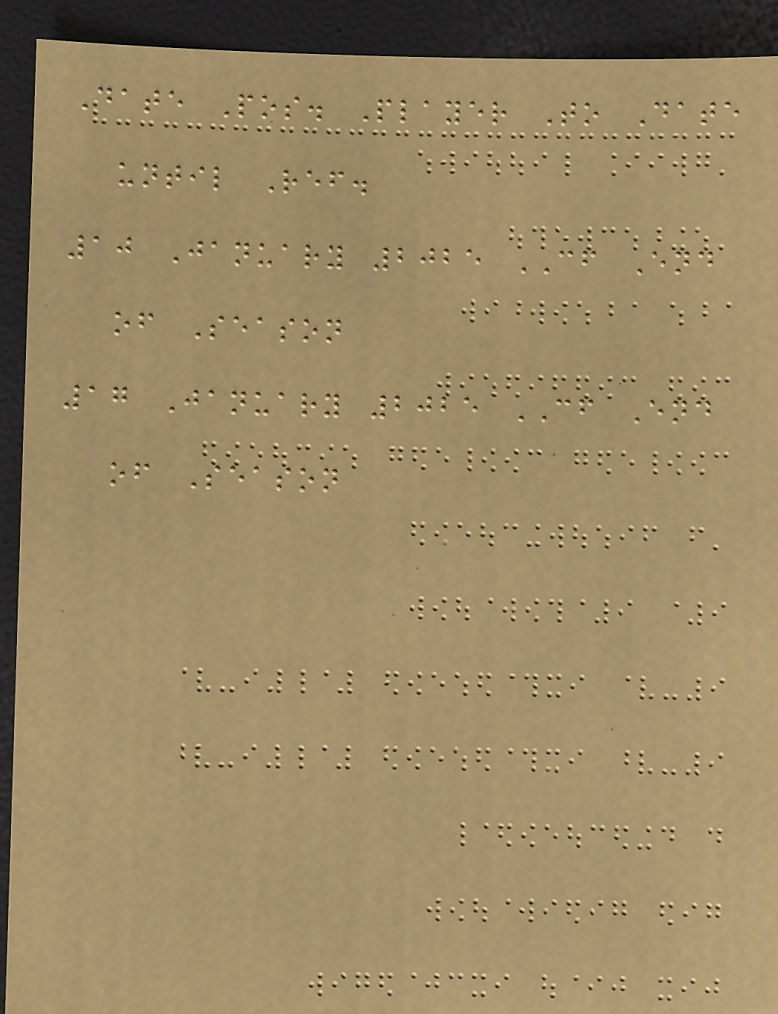Date Pos. Player To Date
until Ref.
10 January 2025 CF End
of Season
17 January 2025 CF End
of Season
